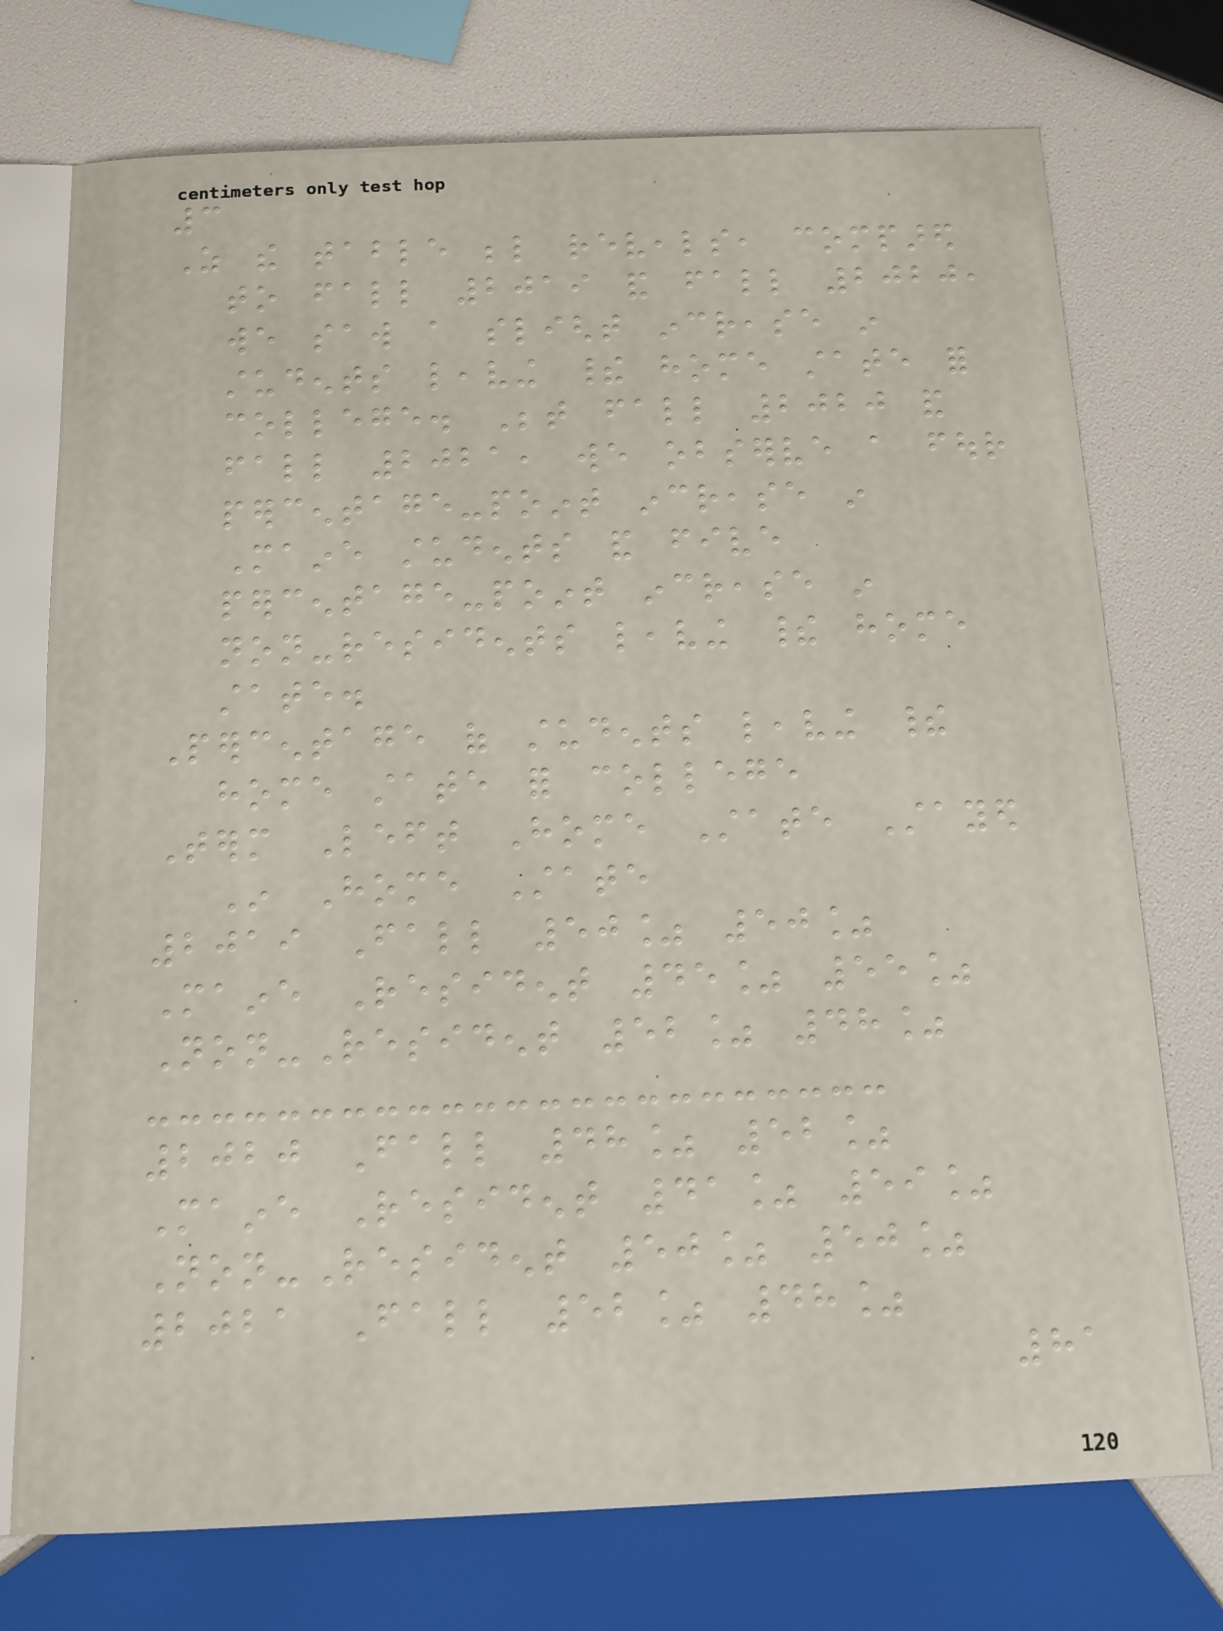3
As the table below reveals, compared
to fall 2019 and fall 2020,
we saw a slight increase in
students leaving their home state for
college. Between fall 2020 and
fall 2021, we observe a four
percentage-point increase in
Maine students and five
percentage-point increase in
non-residents leaving their home
state.
Percentage of students leaving their
home state for college
Term Left Home State Stayed
In Home State
2019 Fall 50% 50%
Maine Resident 45% 55%
Non-Resident 52% 48%
2020 Fall 48% 52%
Maine Resident 41% 59%
Non-Resident 50% 50%
2021 Fall 52% 48%
81
